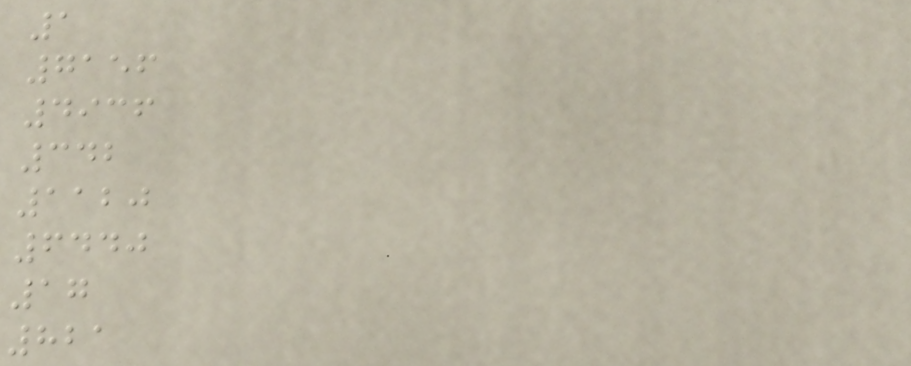1
7156
4936
342
1120
6440
17
821
